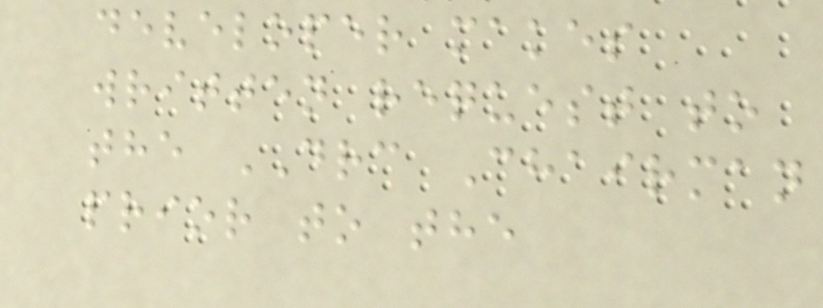developer makes
written request to
the DRC Chairman
prior to the
